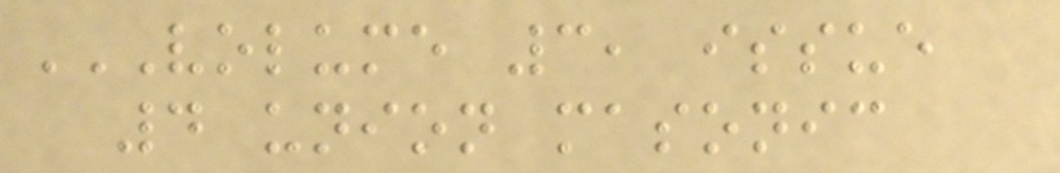VOLUME 3, ISSUE
4 UNION MASONIC
